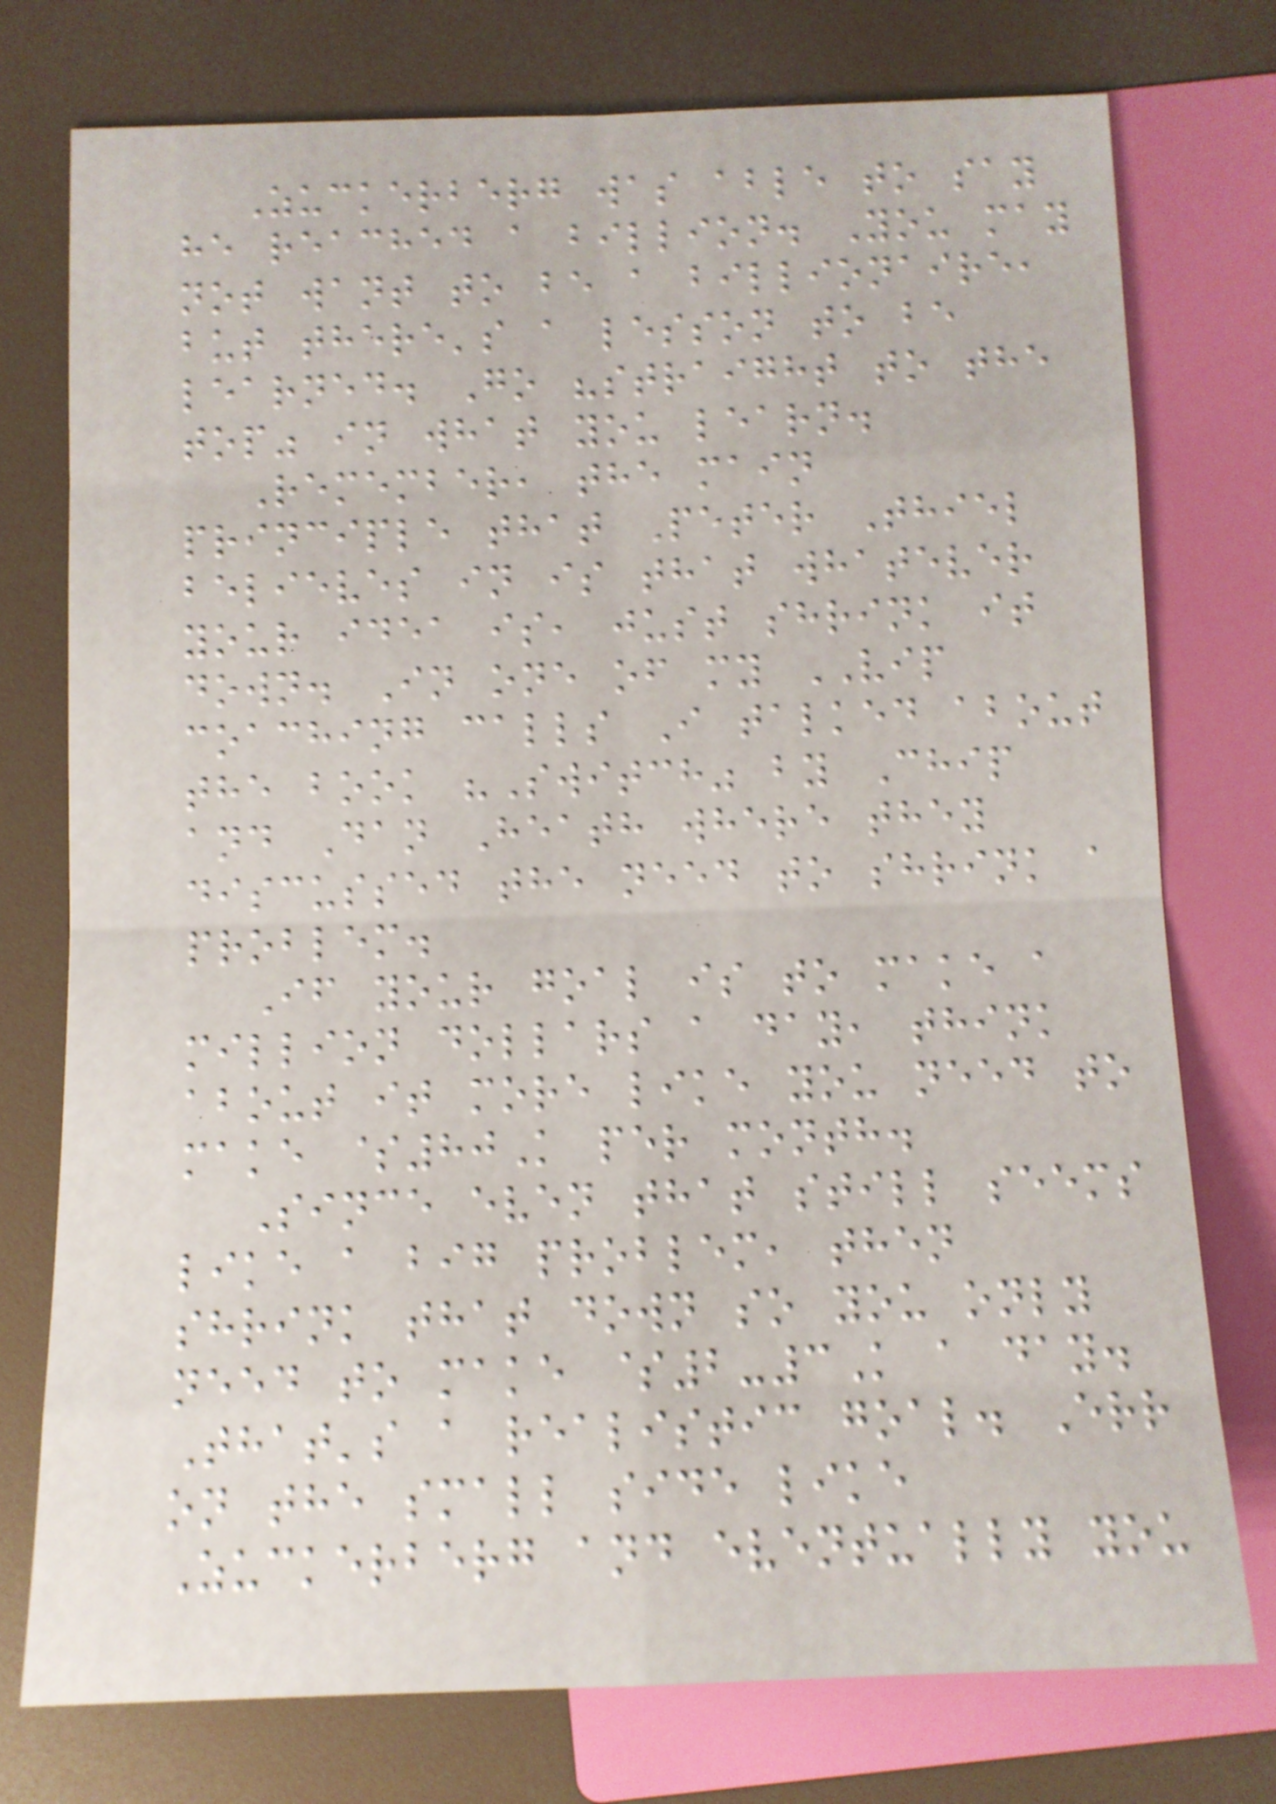Zuckerberg was able to say
he reached a billion. You may
not want to be a billionaire,
but there's a lesson to be
learned. Go "straight to the
top" in what you learn.
Remember, the main
principle that Peter Thiel
believes in is that whatever
your idea is, just shrink it
down. In one of my VIP
coaching calls I talked about
the book "Switch" by Chip
and Dan Heath where they
discussed the need to shrink a
problem.
If your goal is to make a
million dollars a day, think
about it more like you need to
make $80K per month.
Since even that still seems
like a big problem, then
shrink that down so you only
need to make $2-3K a day.
That's a realistic goal. Err
on the small side like
Zuckerberg and eventually you
